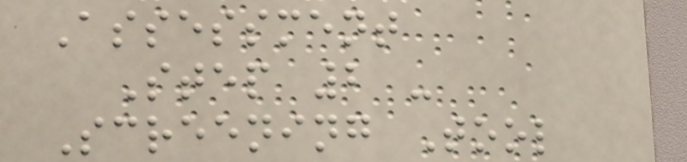Assessment
Step 2 -
Screening Tool
